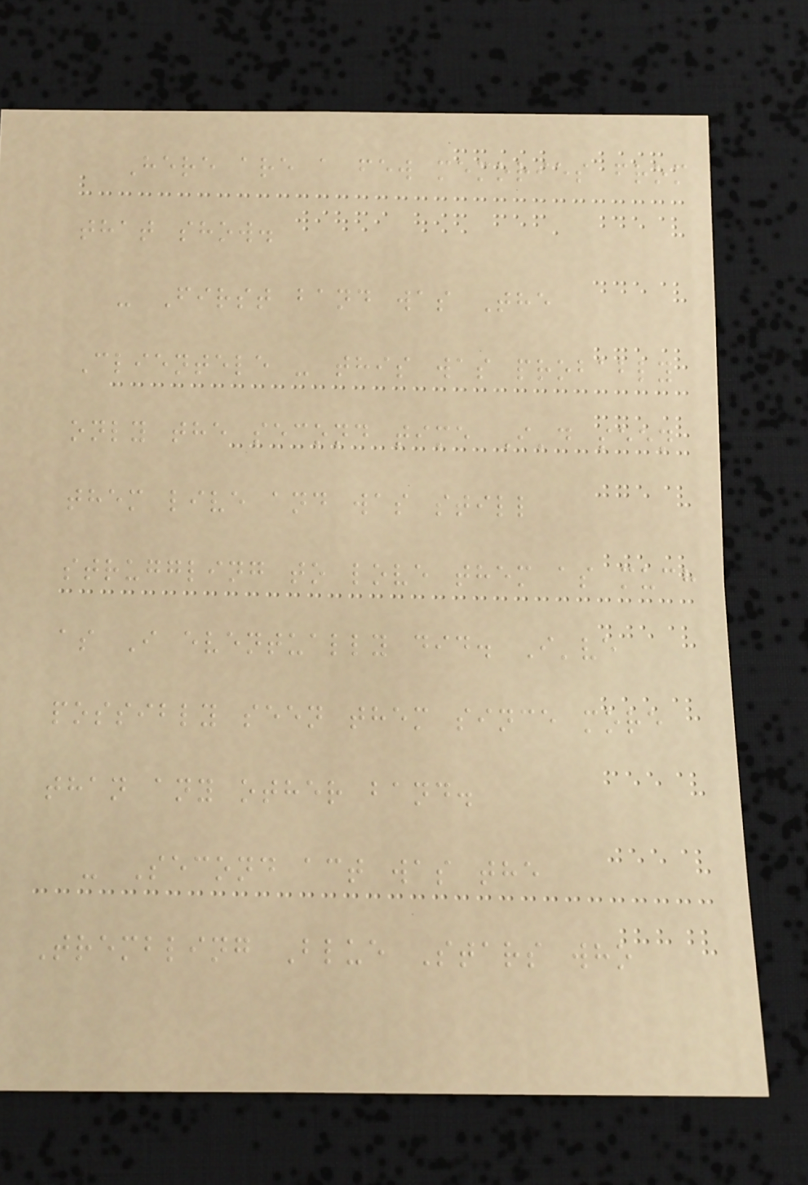Here are a few memories from
that show.
- First band was The
Clientele - this was probably
only the second time I'd seen
them live and was still
struggling to love them as much
as I eventually did. I've
possibly seen them since more
than any other band.
- Second act was the
Trembling Blue Stars who
